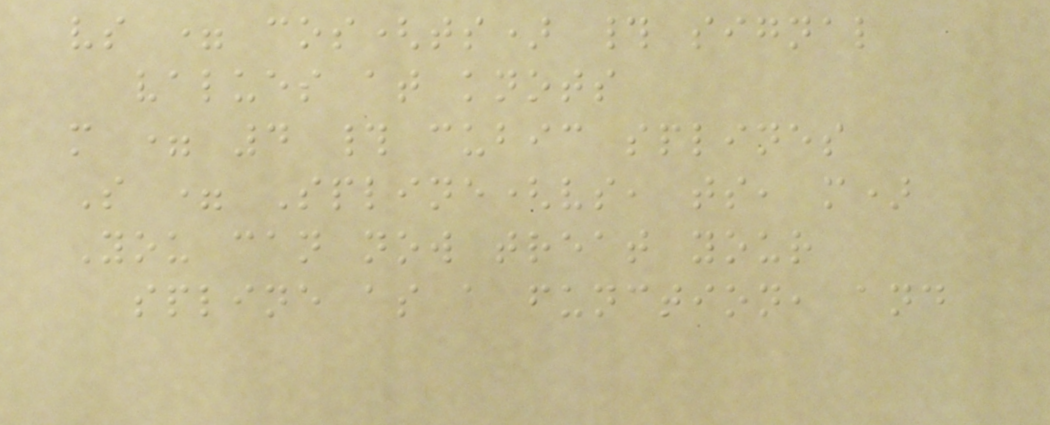vs = cos(ts) # signal
values at knots
m = 4 # cubic splines
S = Spline(vs, ts, m)
You can now treat your
spline as a function, and
